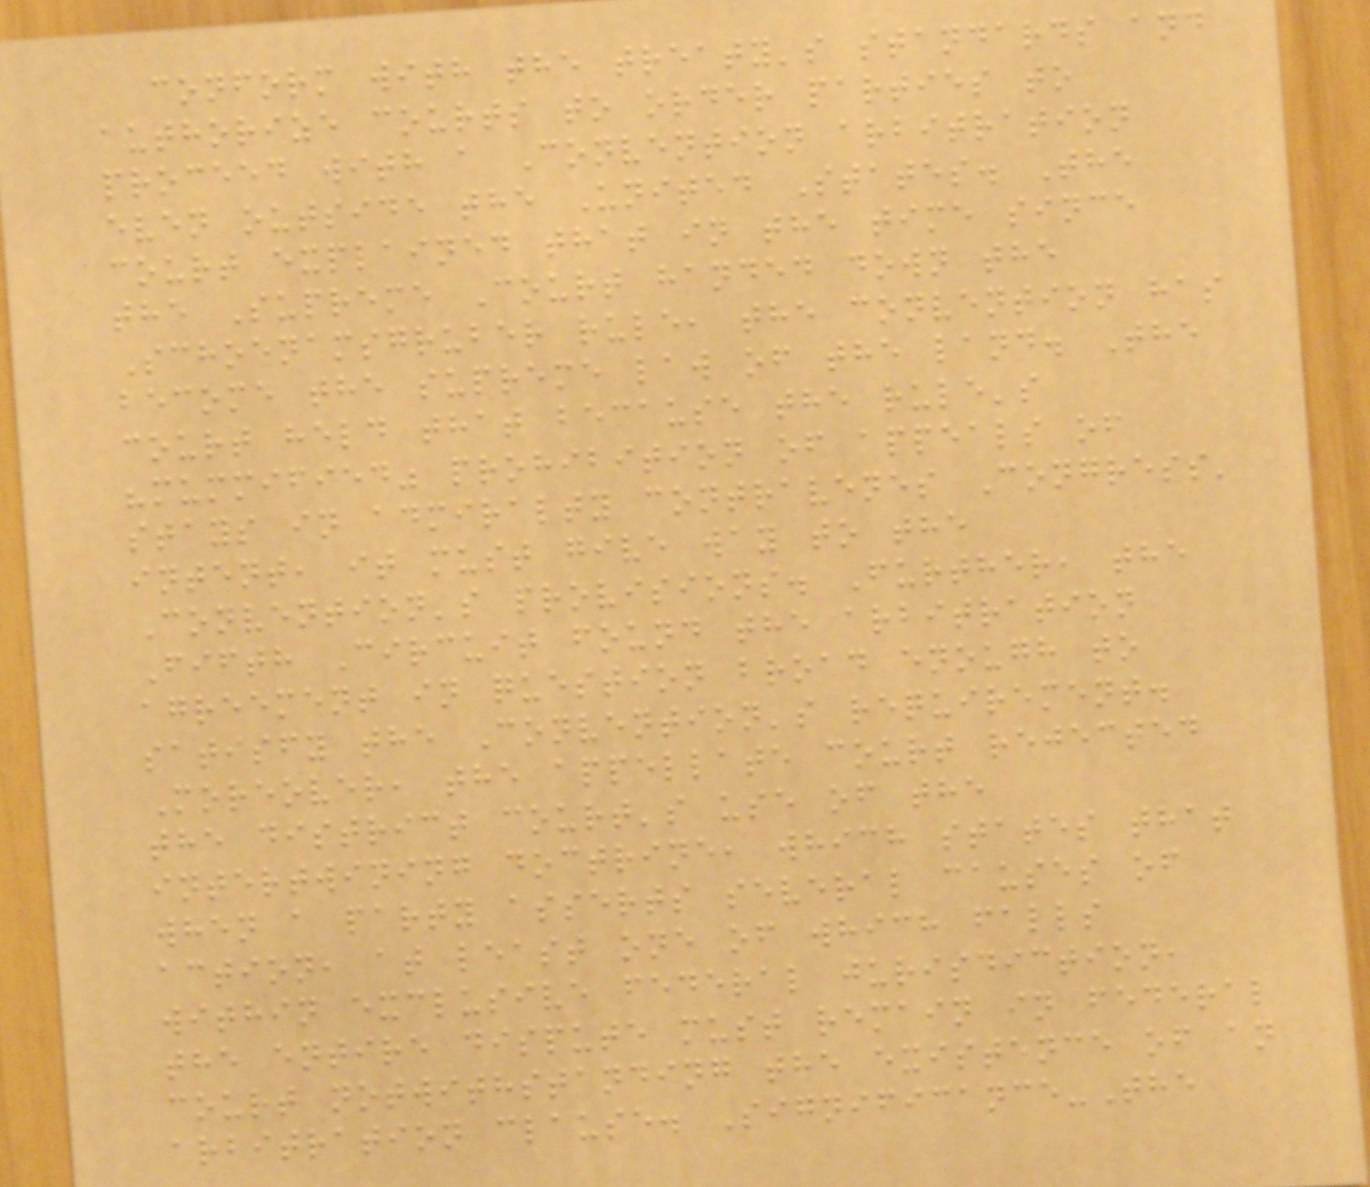conform with the treaty's standards and
authorize courts to order parties to
proceed with a Convention arbitration
even outside the United States. The
court explained that in the time since
the Supreme Court handed down the
Schoenamsgruber rule, the convention has
become the supreme law of the land. The
court held that because the rule's
"mummified" prohibition of appeals of
stays in admiralty contravenes Congress'
intent, it must give way to the
Convention's provisions. Further, the
Fifth Circuit found the arbitration
agreement in question broad enough to
satisfy the Convention's requirement.
Moreover, the appellate court rejected
the district court's use of the
intertwining doctrine, which states that
when a party asserts several causes of
action, at least one of which falls
within exclusive federal jurisdiction,
the entire dispute must remain in federal
court notwithstanding the existence of an
arbitration clause. Significance-The
